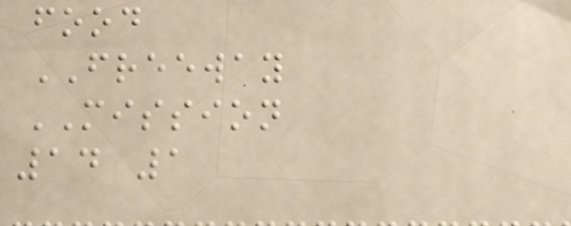food
FREEWAY
MISSION
14 1
